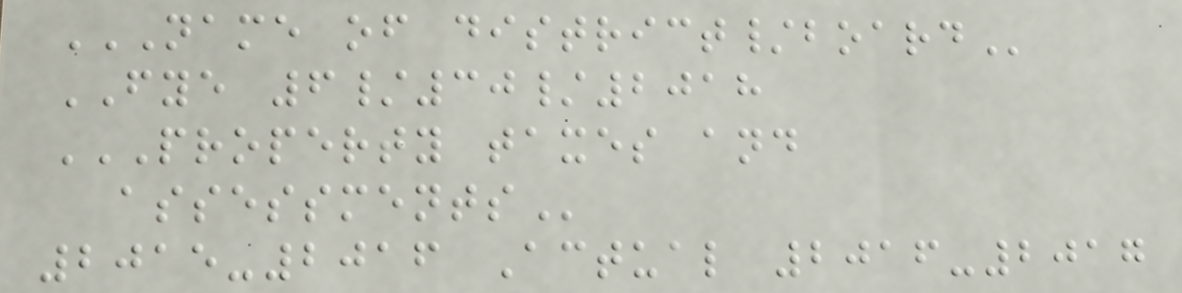NAME OF DISTRICT/BOARD
FYE 6/30/2018
PROPERTY TAXES AND
ASSESSMENTS
2015-2016 Actual 2016-2017
